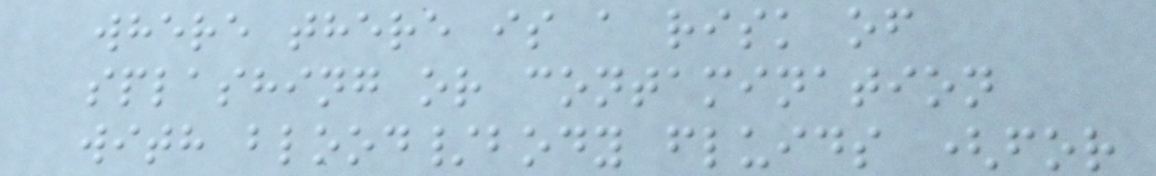where there is a risk of
splashing or contamination
with blood/body fluids (for
